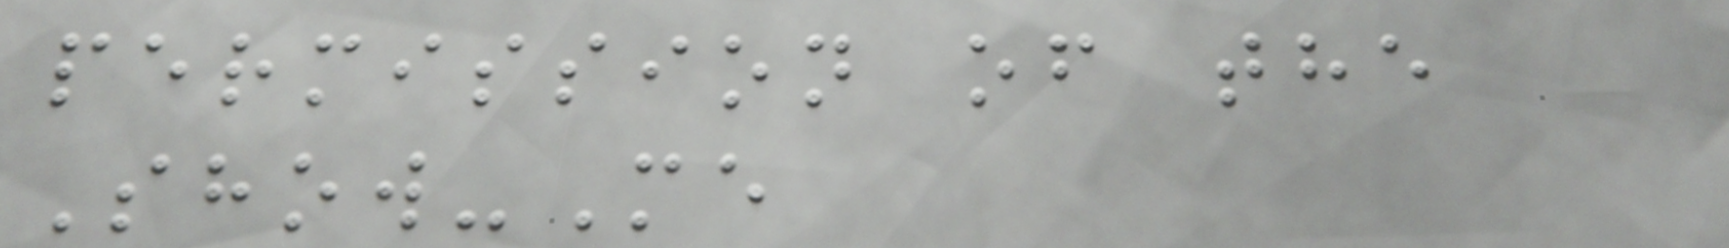permission of the
Show-Me
